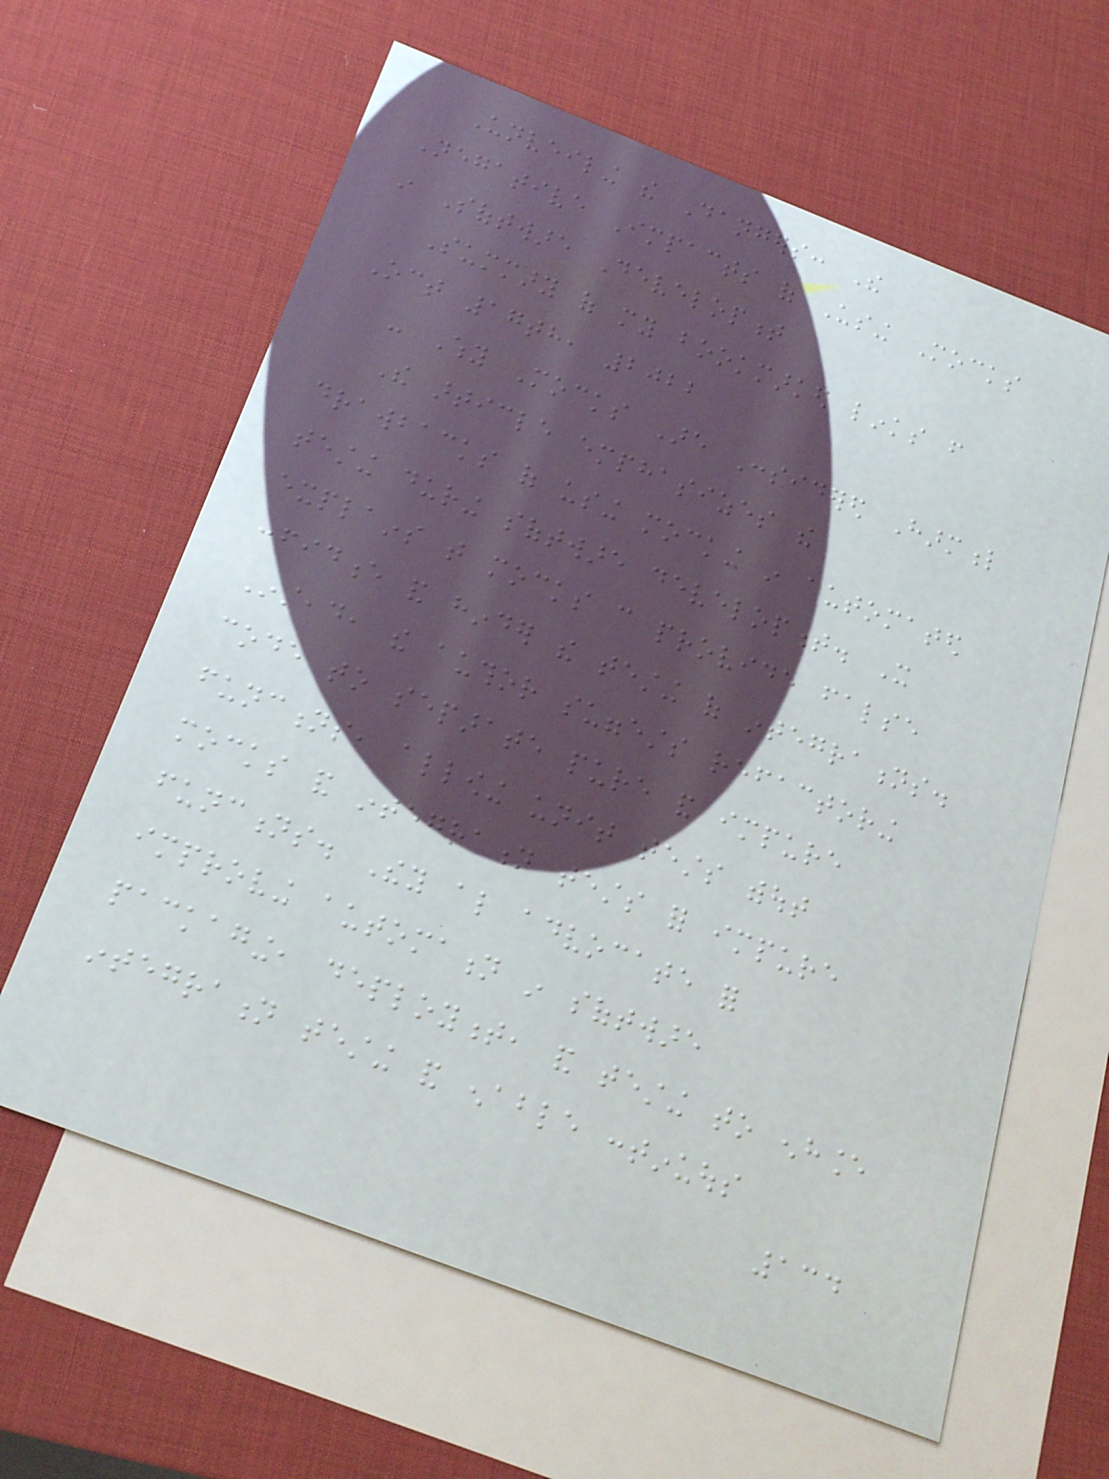Unveiling the Dangers: The
Negative Impacts of Using Mocks
in Software Development
Summary of my bookmarked links from
Oct 17th, 2022
- Why Mocks Are Considered Harmful
The article emphasizes the
drawbacks of using mocking in automated
testing during software development. It
explains that mocks can provide false
confidence and hinder the testing of integrations.
Instead, the author suggests refactoring
code to separate pure and impure
functions, allowing unit tests without
mocks and integration tests for impure
functions. They also advocate for
improving automation in software
packaging, deployment, and testing to enhance
integration testing and enable continuous
134
